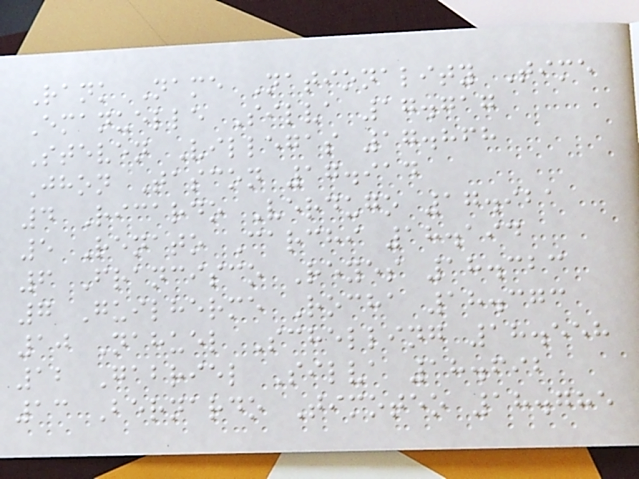Rank Name Nationality Time
Emanuelle Silva 17.717
Steven Villegas 17.868
Jhon Tascon 17.914
4 Ricardo Verdugo 17.921
5 Renato Carchi 18.194
6 Francisco Reyes 18.323
7 Guilherme Rocha 18.373
10 Nahuel Schelling 18.558
12 Gabriel Silva 18.692
13 Bernardo Timoteo 18.785
